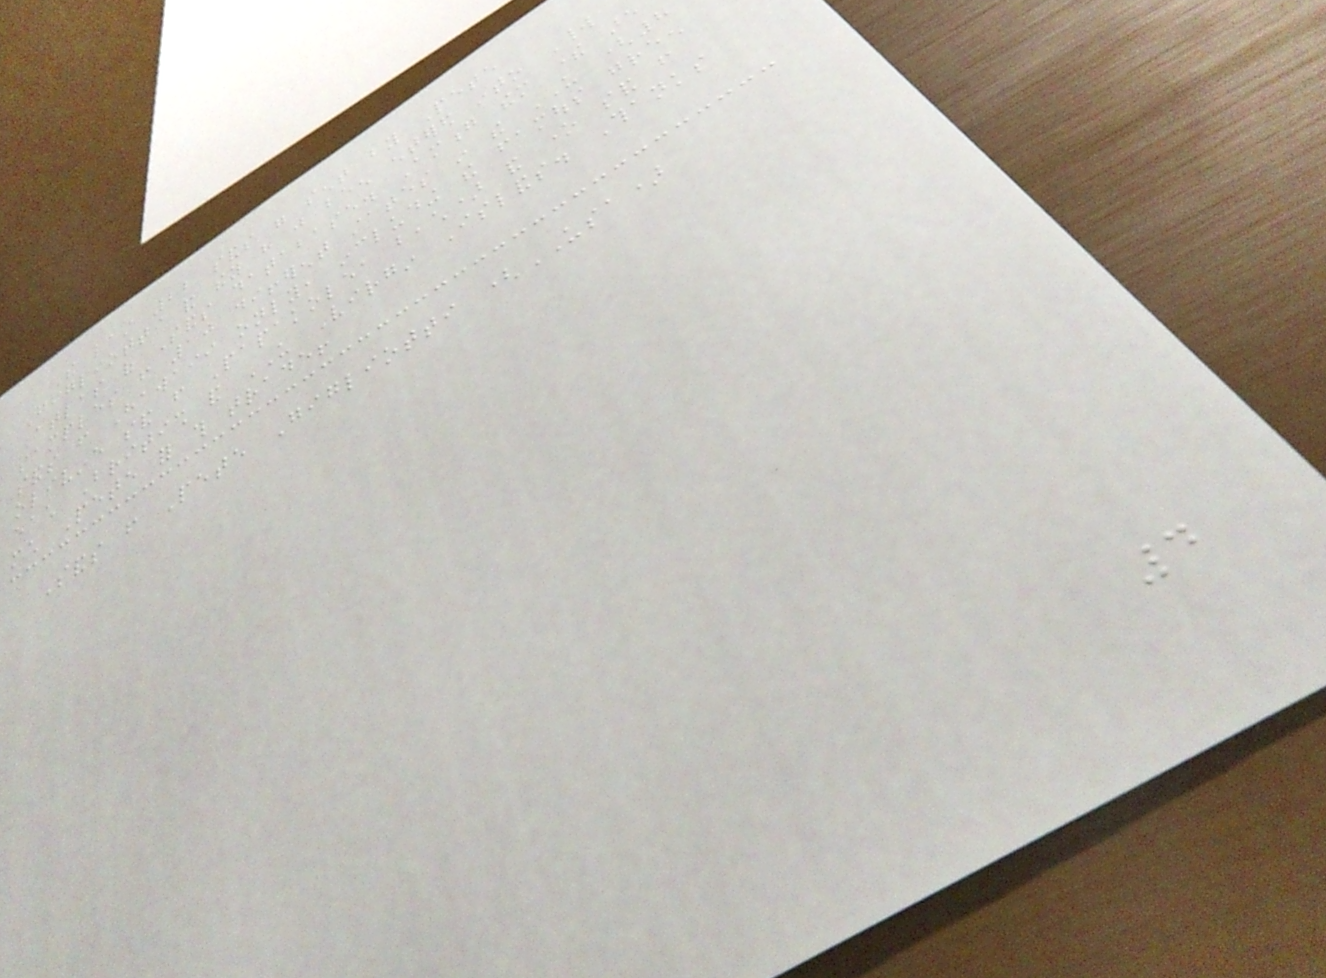The last 22 sands were sent by Pete
Gigliotti and they have just been entered into World
Atlas of Sands database. Among them there are
samples from 10 different states in the US (8
sands from Hawaii only, including the famous green
olivine sand from Papakolea beach) and one sand from
each British and US Virgin Islands. Thanks
much Pete for this trade!
Sands from Pete Gigliotti (USA)
4
